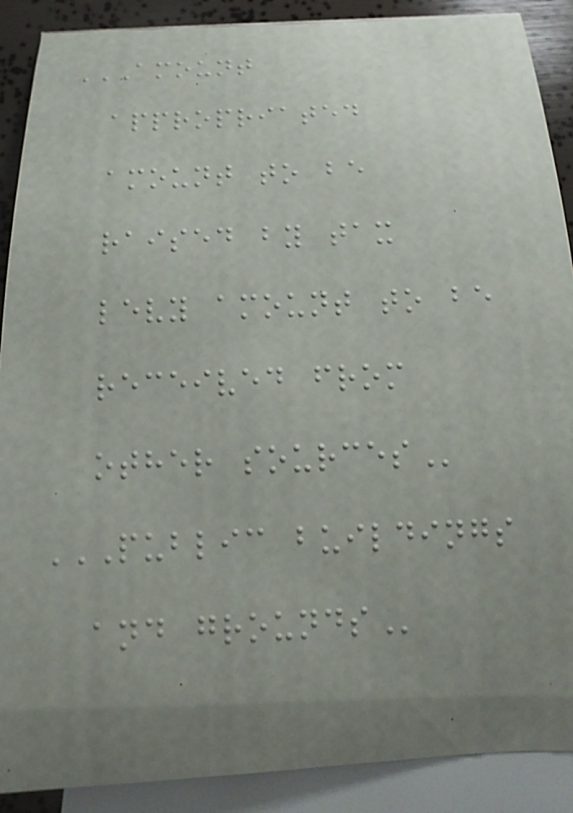AMOUNT
APPROPRIATED
AMOUNT TO BE
RAISED BY TAX
LEVY AMOUNT TO BE
RECEIVED FROM
OTHER SOURCES
PUBLIC BUILDINGS
AND GROUNDS
